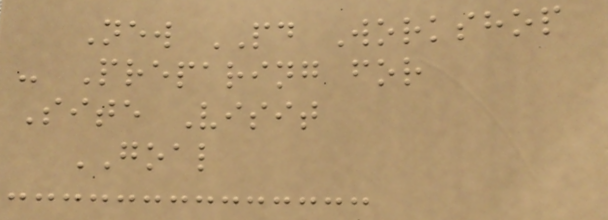New PD Workshop
- Preparing for
Site Visit
GOAL
